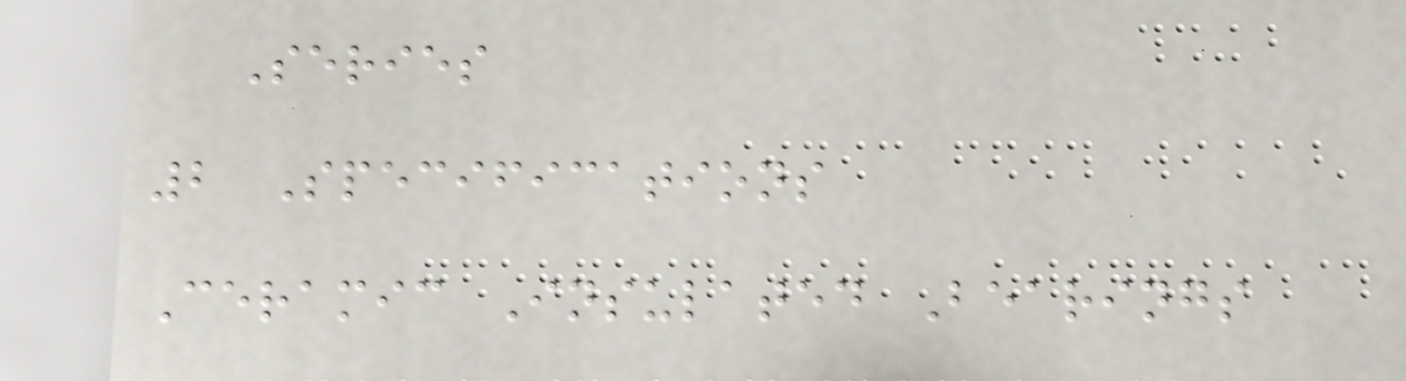Series
2 Specifications
Ceramic Insulated Bearings
